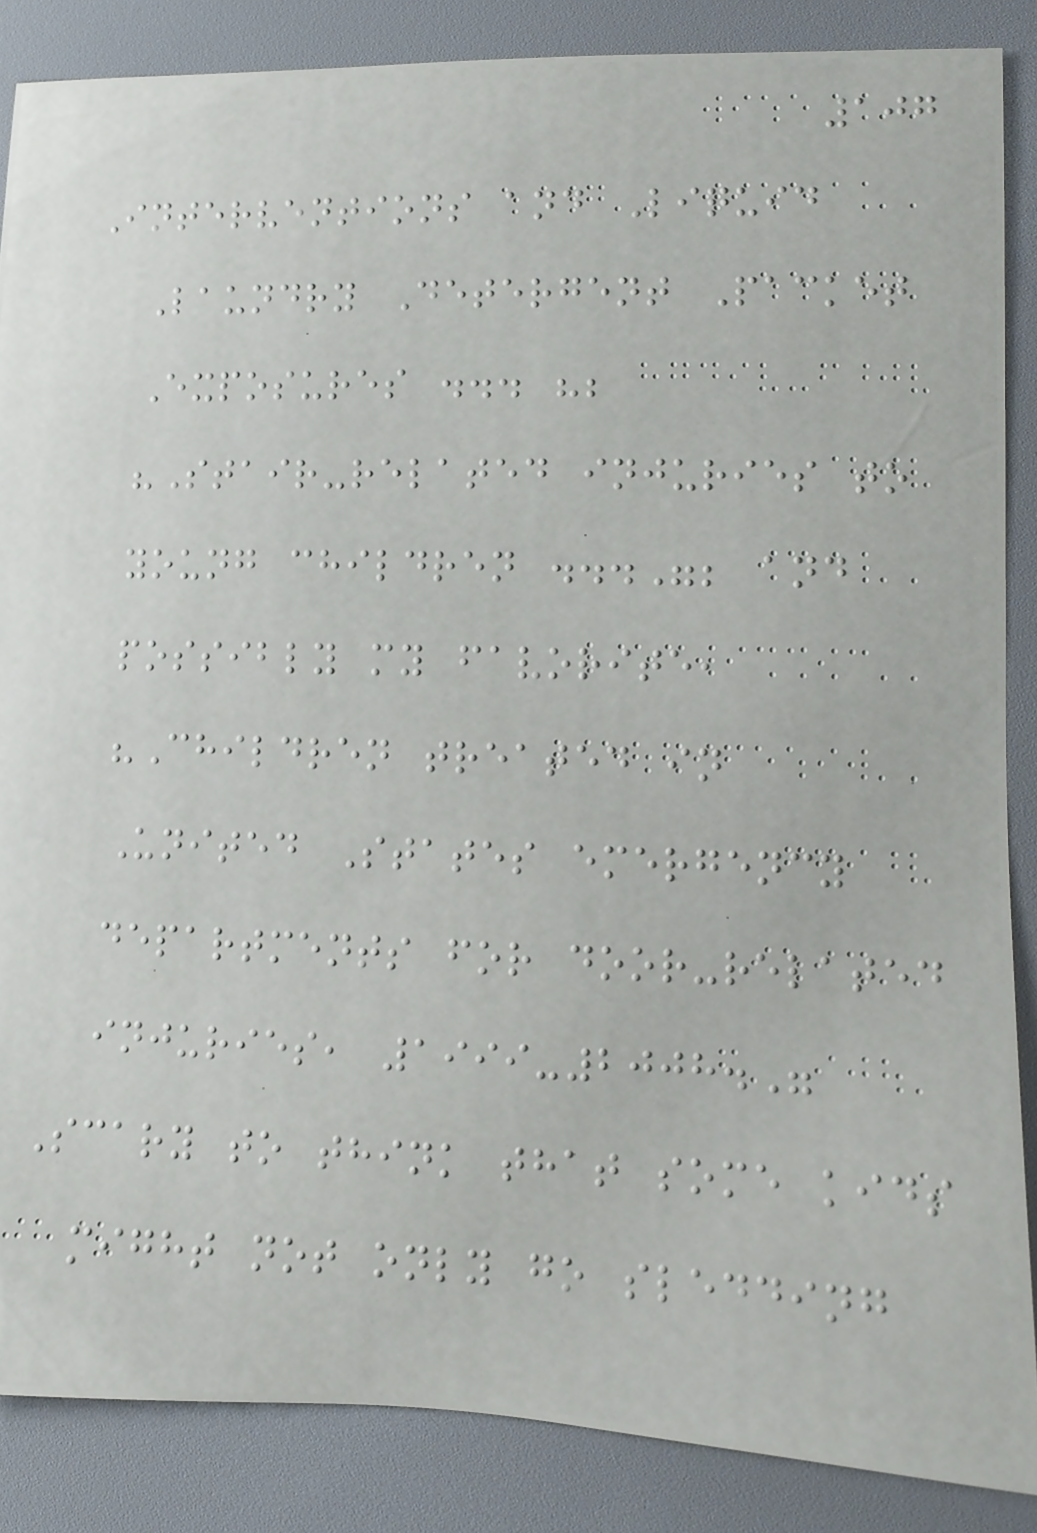107
Interventions and Liquid
Laundry Detergent Packet
Exposures ... ";
"Stair-related injuries to
young children ..."; and
possibly my favorite,
"Children treated in
United States emergency
departments for door-related
injuries, 1999-2008."
Scary to think that some kids
might not only go sledding
